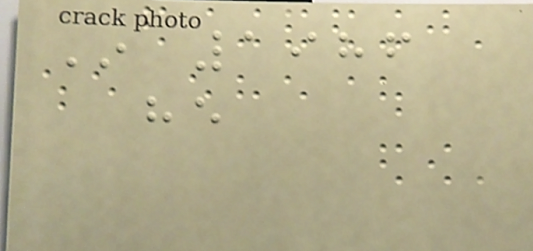In 1986
he
